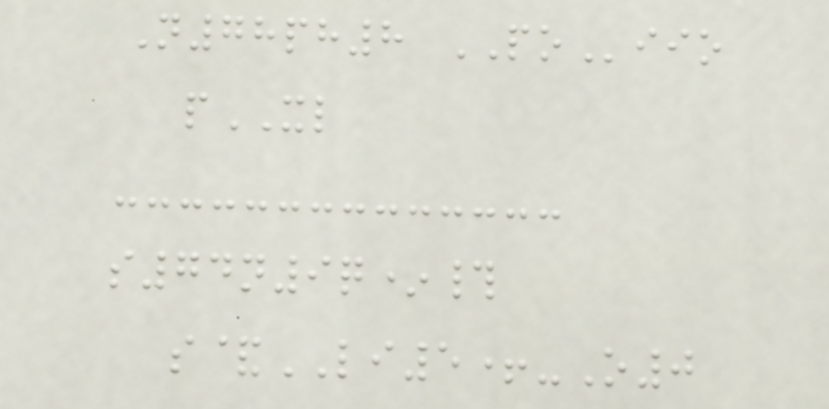N78ph8 POiio
pXL
s74n9q*#
s&LI5+-O0
